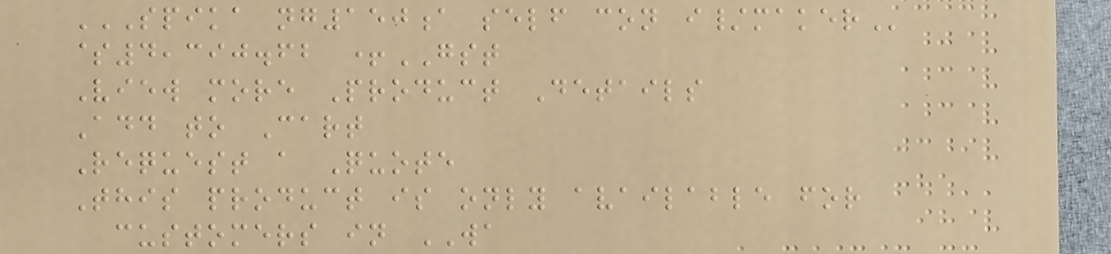SPIKA NG150A SELF CON I/MAKER
$4,390.62 +GST
View more Product Details
Add to Cart
Request a Quote
This product is only available for
customers in WA
